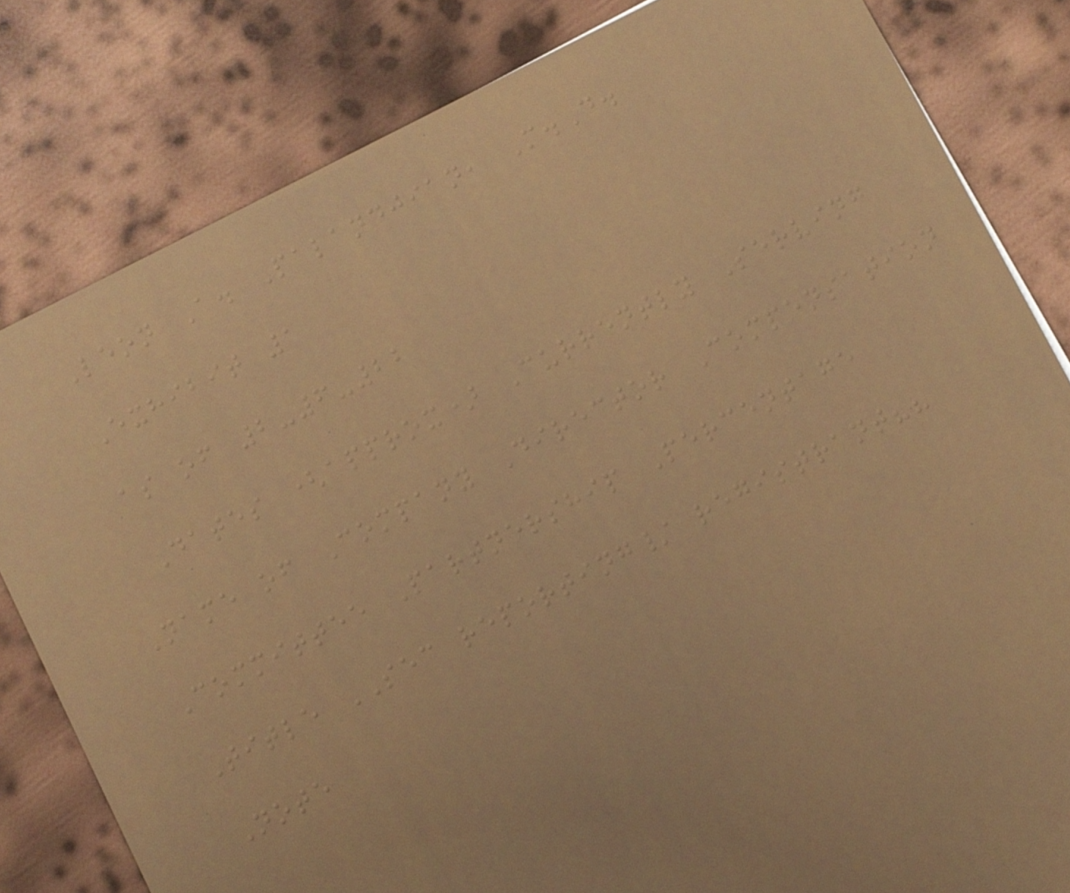Leon A. Palandjian, M.D.
Exhibit 1
as of 2-6-22
Dates (approx) Currently Serving
Name of Company Director Compensation
Committee Partnership Percentage
Title SEC reporting/ registrant??
Note
